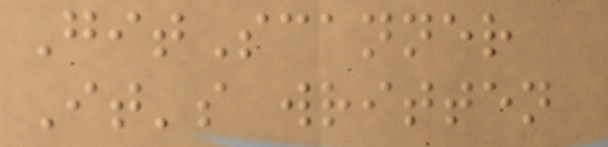GitScanner
It's written
